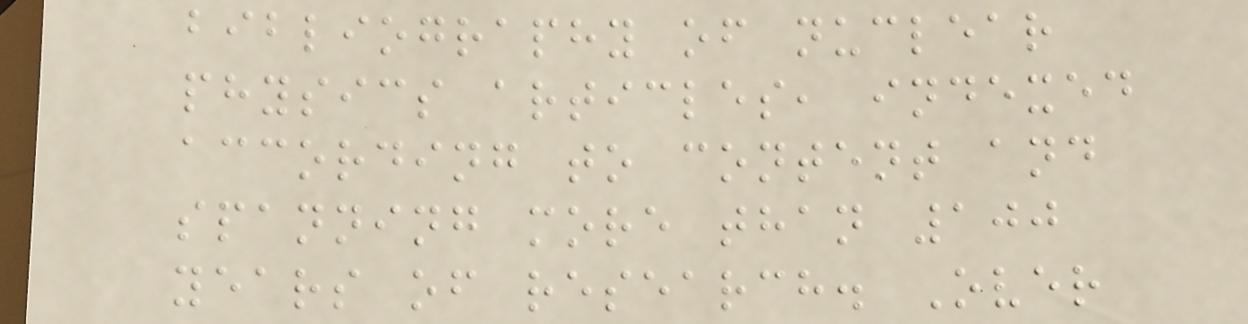bibliography of nuclear
physics articles, indexed
according to content and
spanning more than 100
years of research. Over
